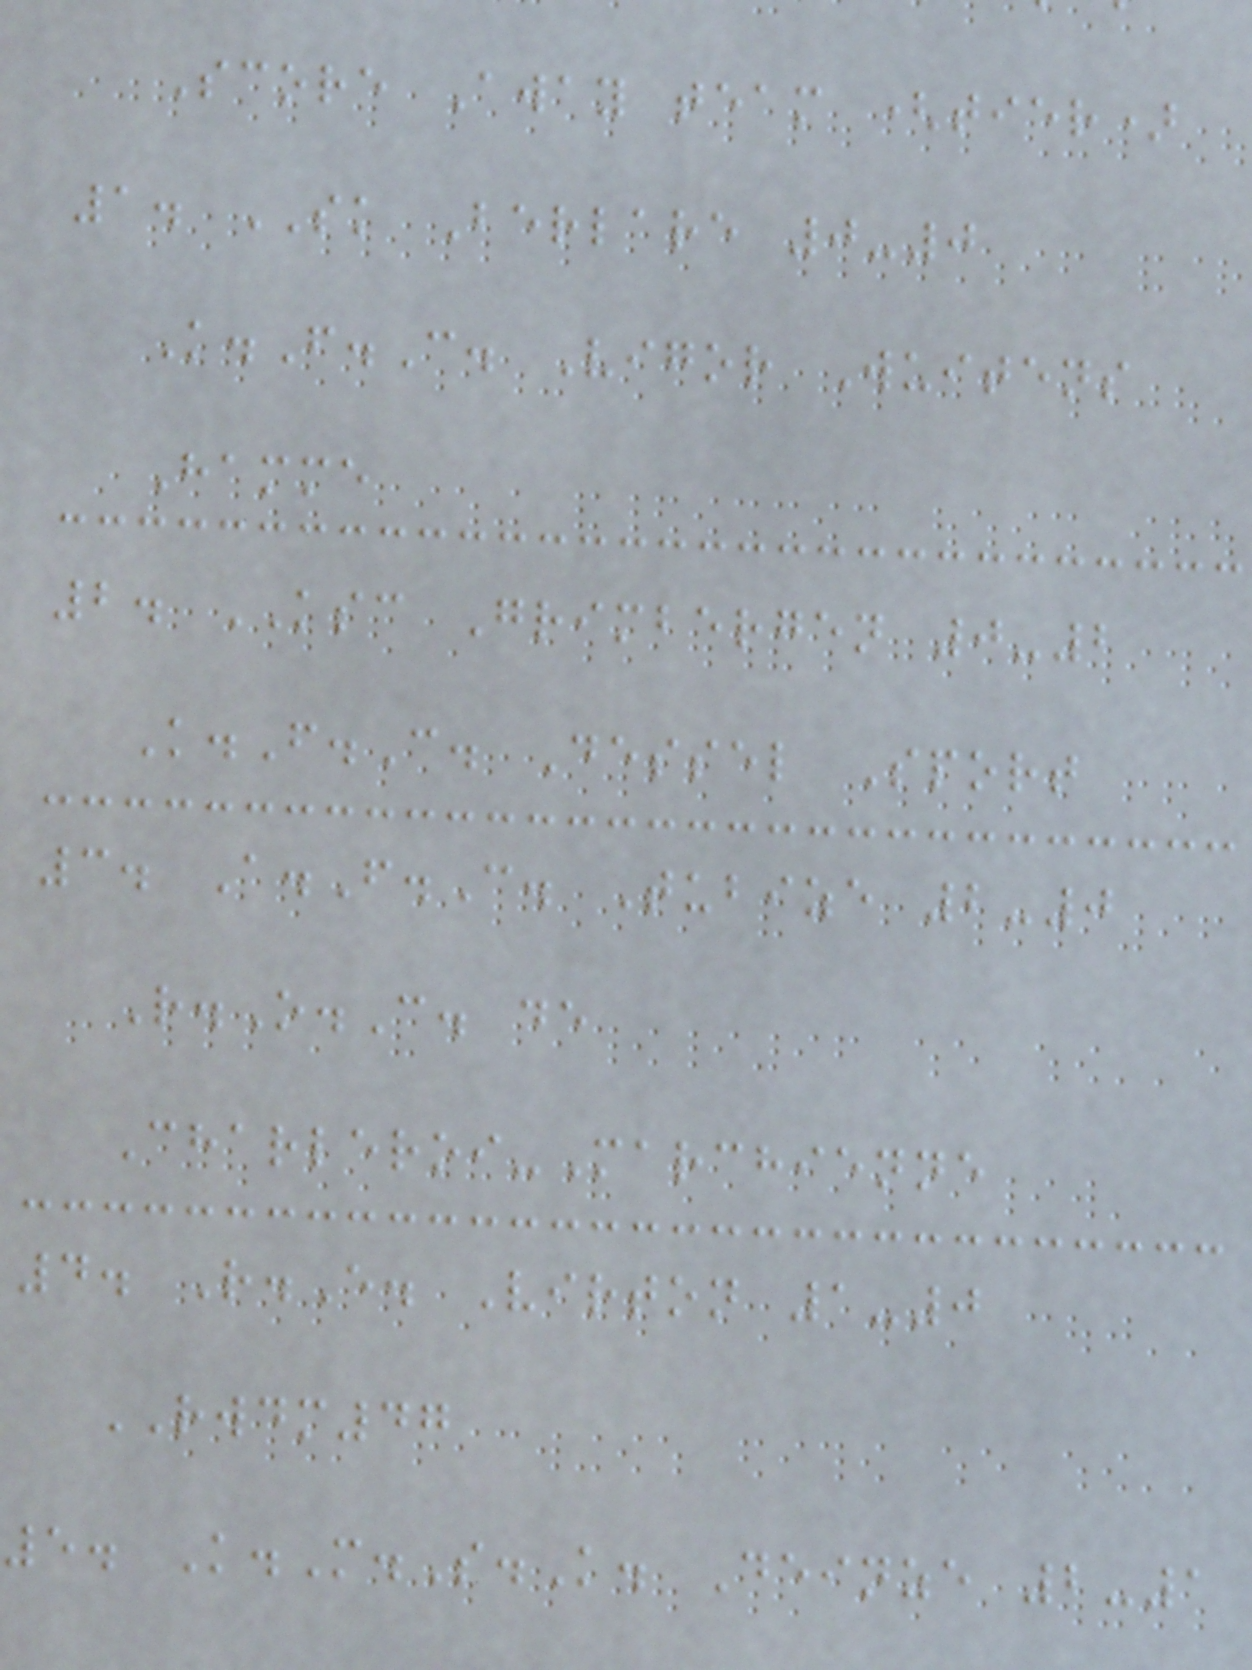Score Away team (tier)
1. SK Berlare 0-0
K.F.C. Vigor Wuitens
Hamme
2. KSC Grimbergen 0-2
K.F.C. Dessel Sport
3. A.F.C. Tubize 2-0
R.O.C. de
Charleroi-Marchienne
4. R.E. Virton 1-0
RWDM47
5. K.M.S.K. Deinze 2-1
